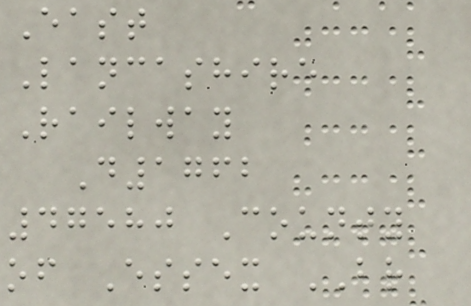East
Lancashire
Railway
D1762
47580 County
of Essex BR
